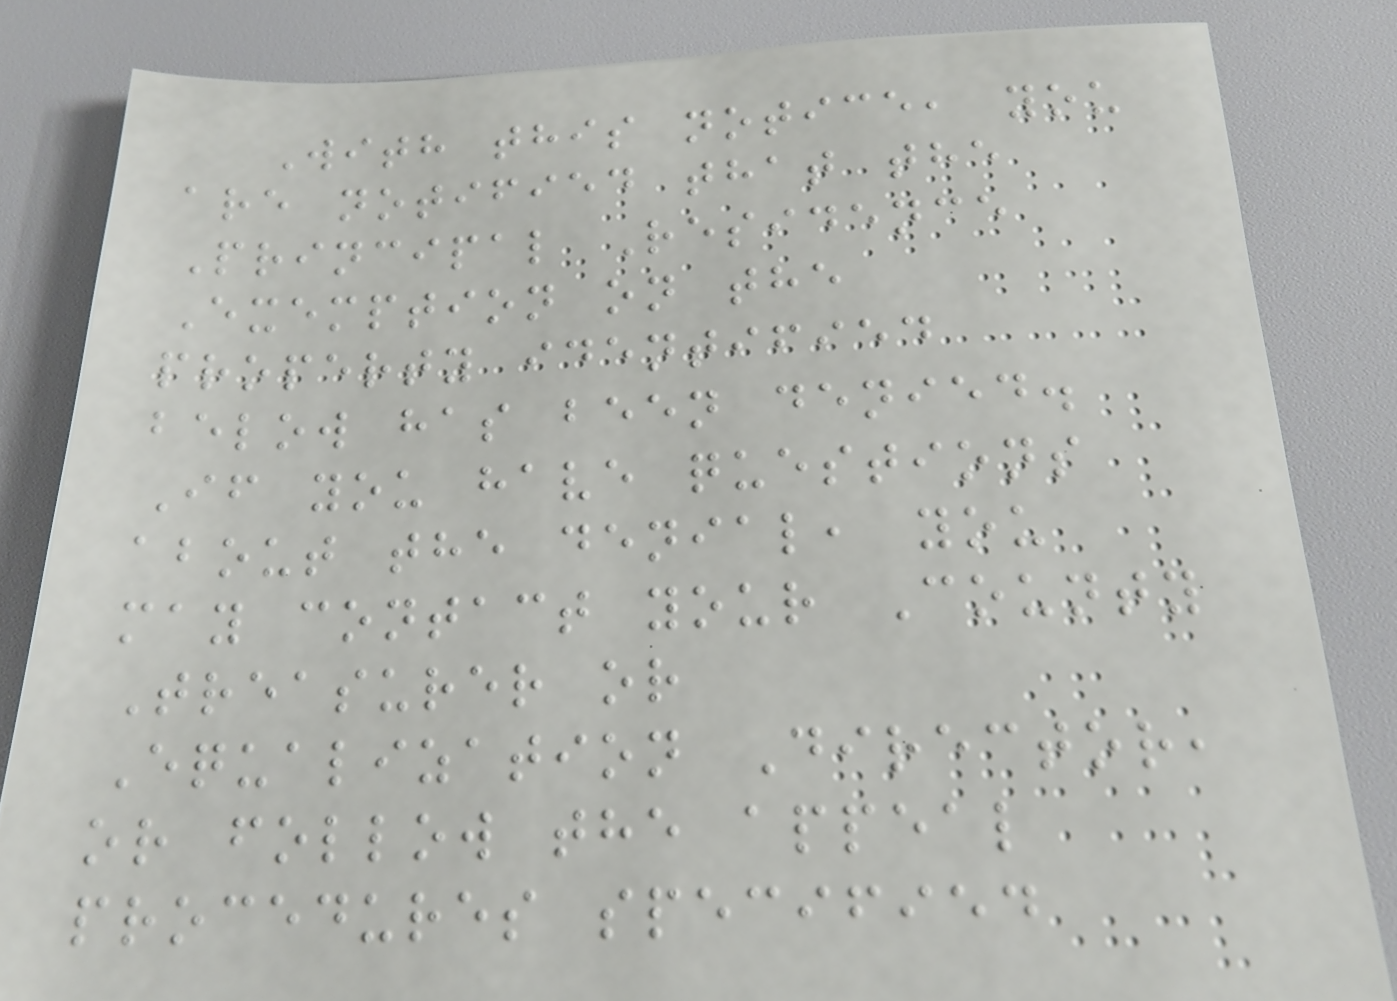With this notice, you
are notified that the
Principal Residence
Exemption on the
property identified
below has been denied.
If you have questions
about the denial, you
may contact your County
Treasurer or
Equalization Director,
or follow the appeal
procedures specified
